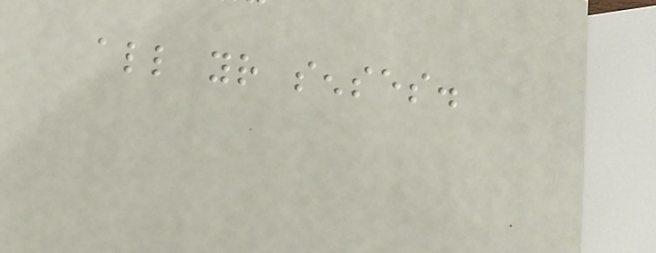all your senses.
